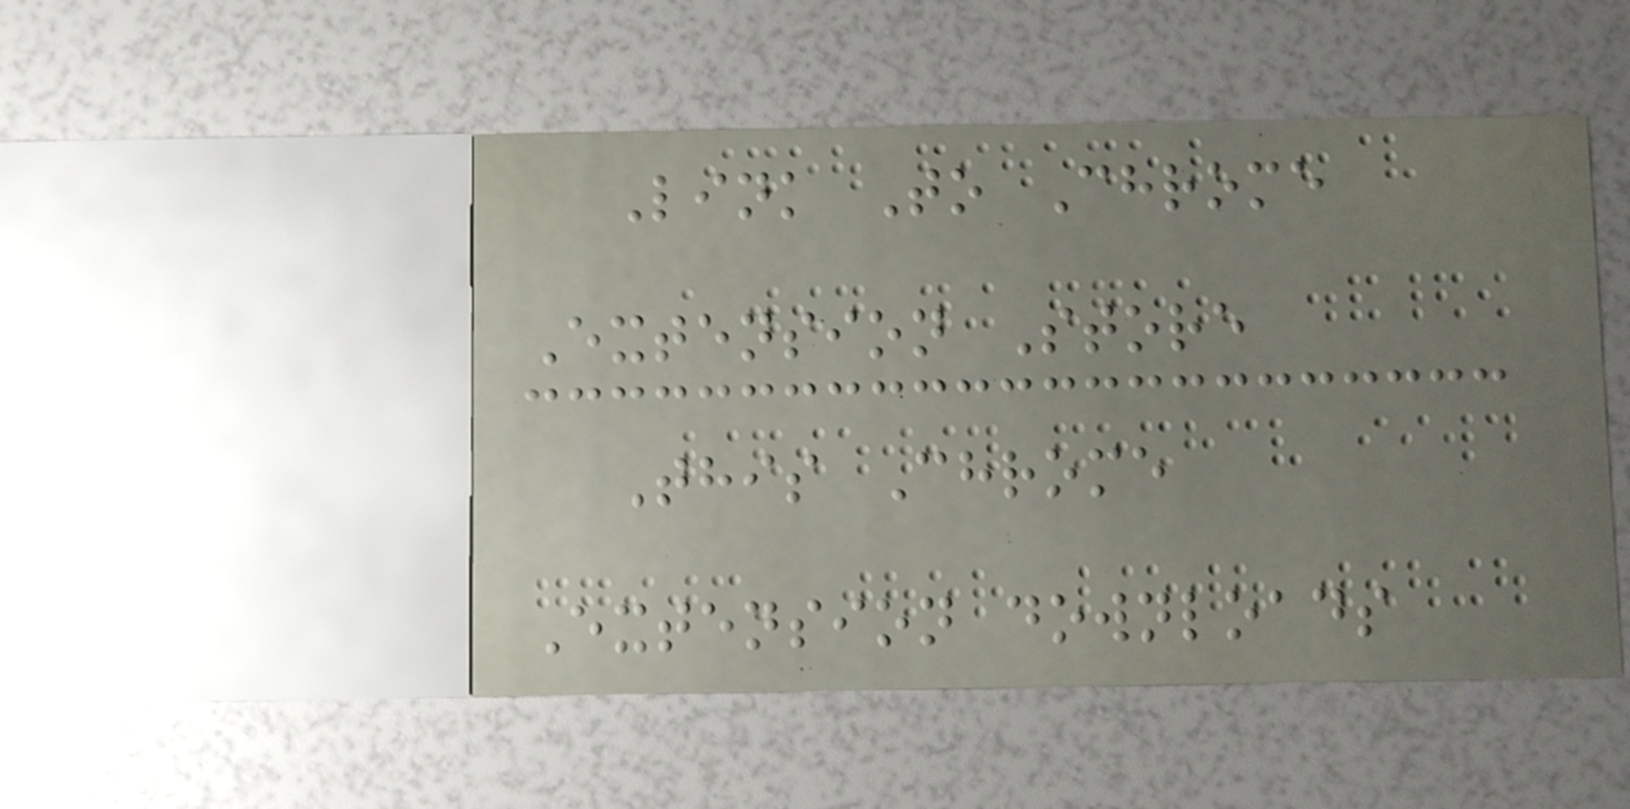Link To Chrome
Extension Store
This Chrome
Extension downloads
